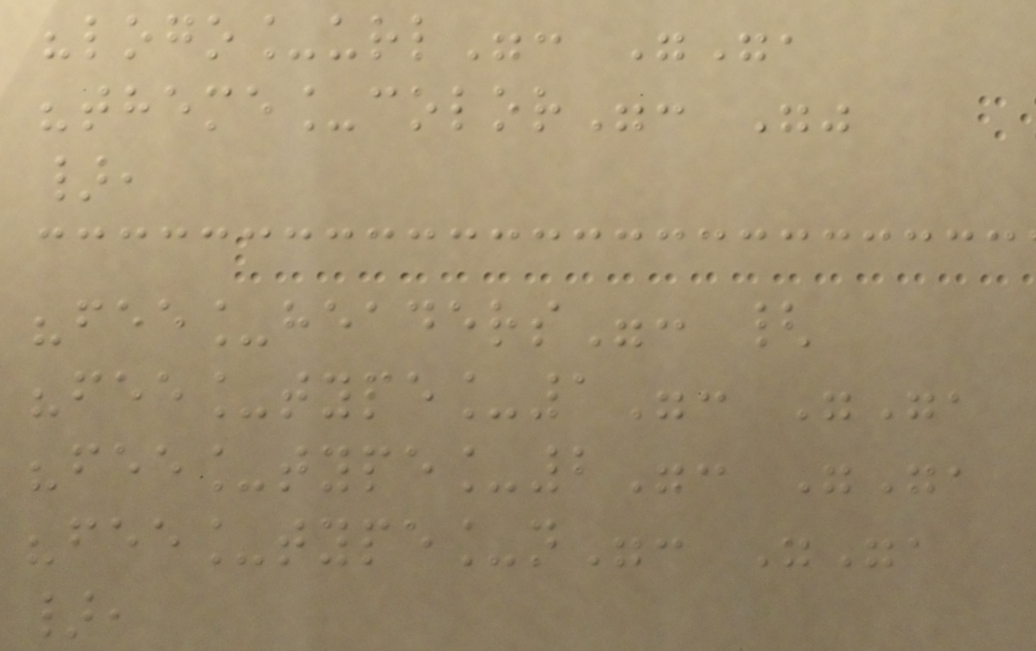"logo_url": "",
"theme_color": ""
},
"fee_headers": {
"fee_type_1": "",
"fee_type_2": "",
"fee_type_n": "",
},
